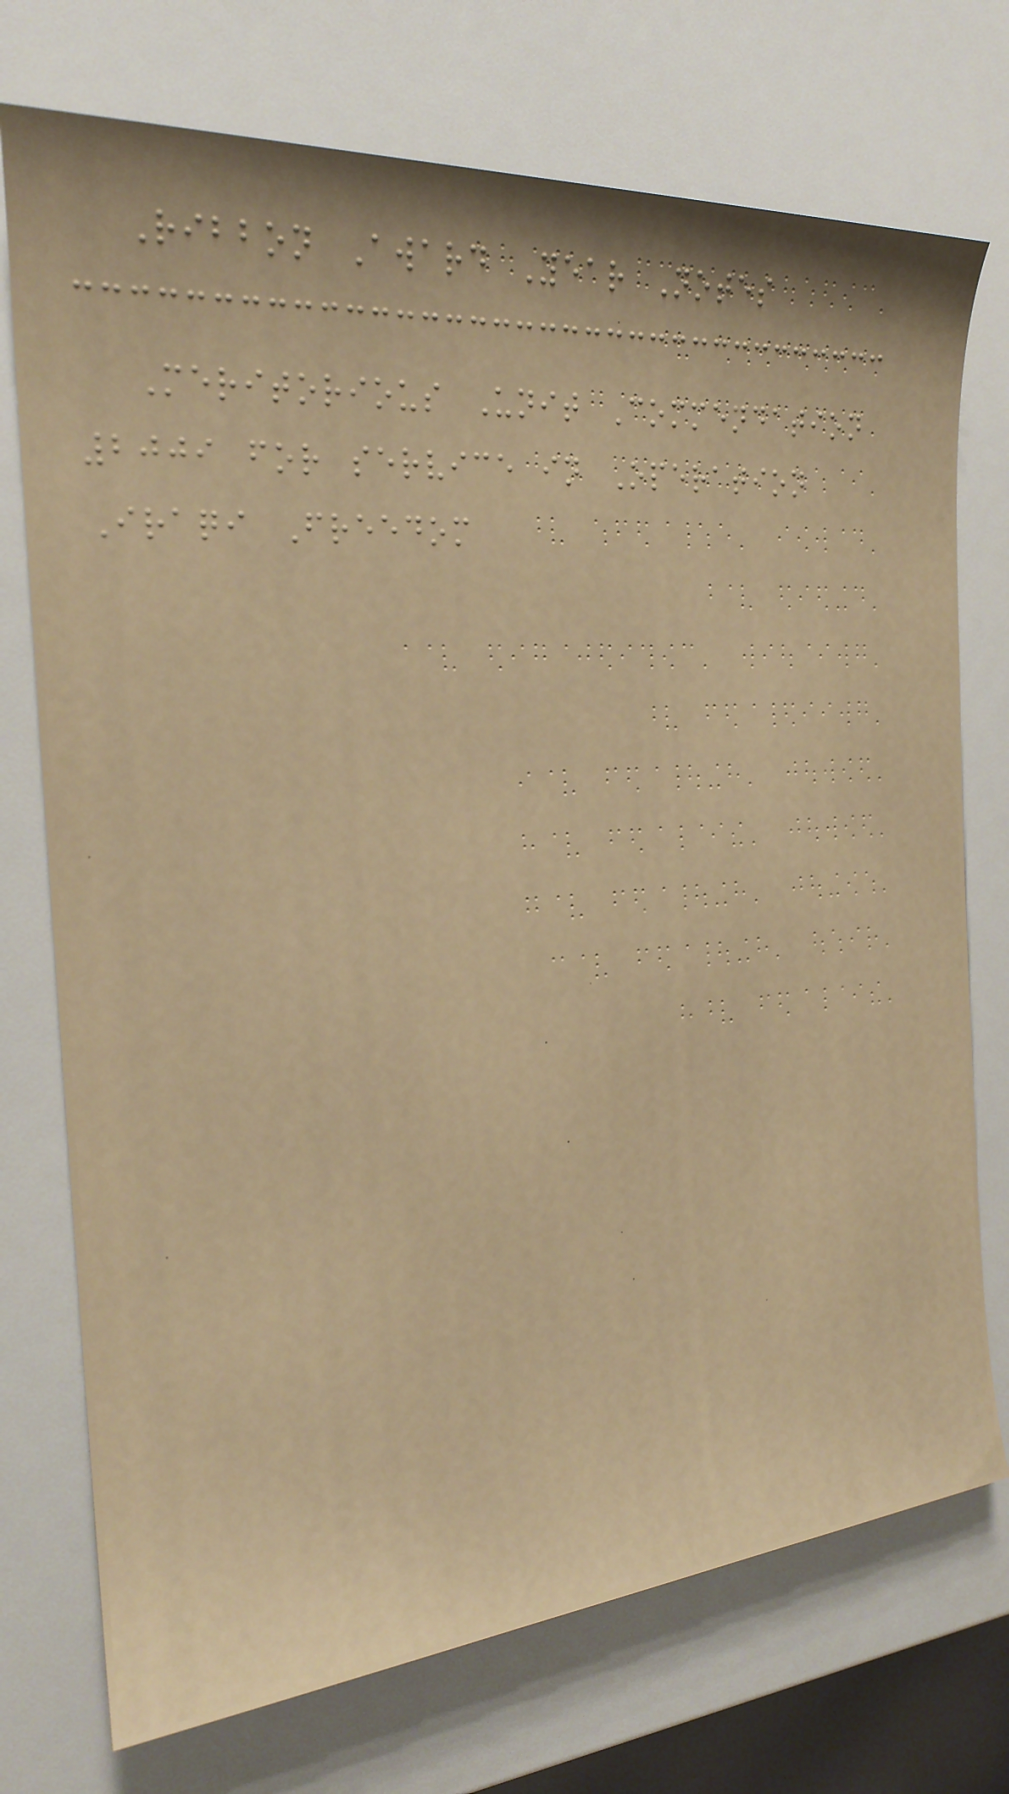Ribbon Award Year Notes
Meritorious Unit Commendation
2009 for service in Operation
Iraqi Freedom
